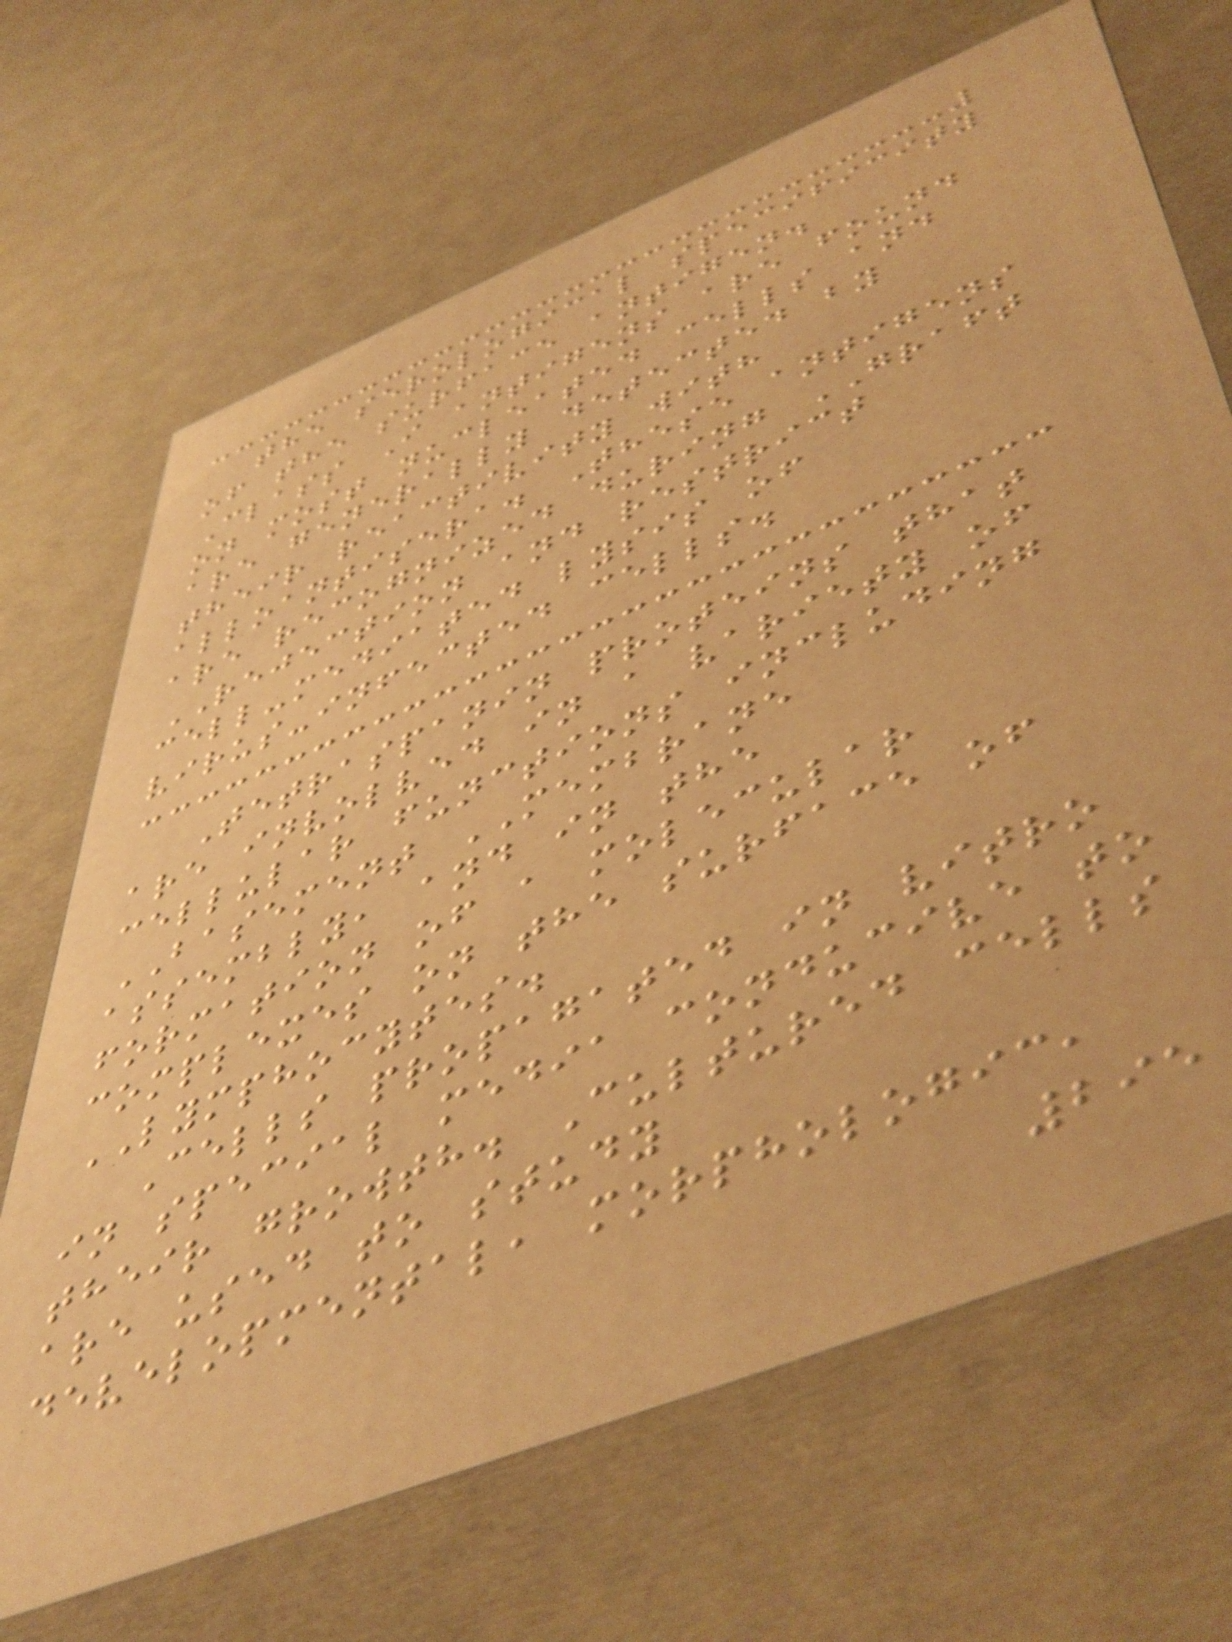the serological specificity
of the surface antigen.
Class I antigens are found
on most nucleated cells and
are generally detected by
their reactivity with
alloantisera. These antigens
are recognized during GRAFT
REJECTION and restrict
cell-mediated lysis of
virus-infected cells.
Tetraspanin proteins that
are involved in a variety of
cellular functions including
BASEMENT MEMBRANE
assembly, and in the
formation of a molecular
complexes on the surface of
LYMPHOCYTES.
Cells propagated in vitro
in special media conducive to
their growth. Cultured cells
are used to study
developmental, morphologic,
295
